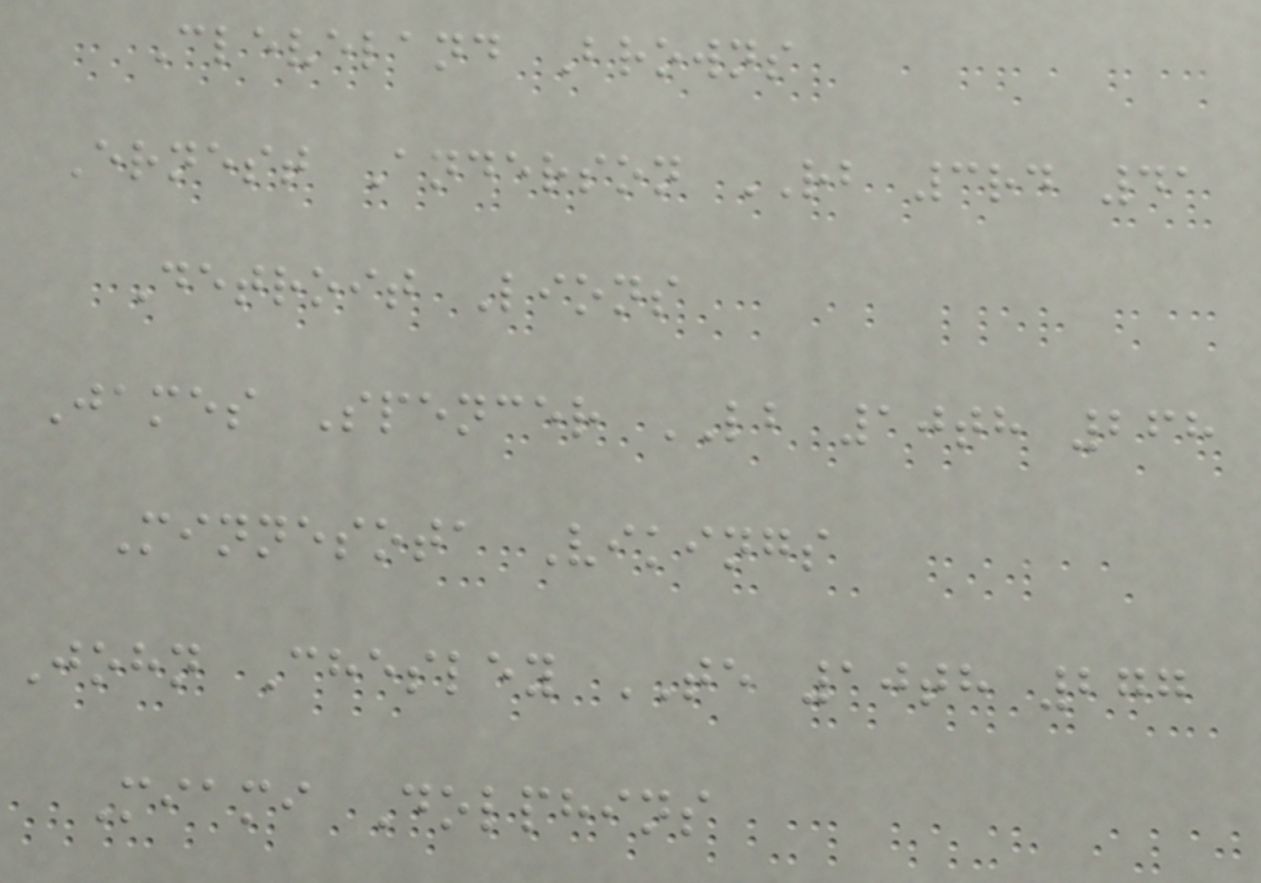Cleveland Browns
Ernest Anderson RB 3rd 41
Detroit Lions
James Spencer LB 10th 268
Minnesota Vikings
John Chesley TE 10th 277
Miami Dolphins
